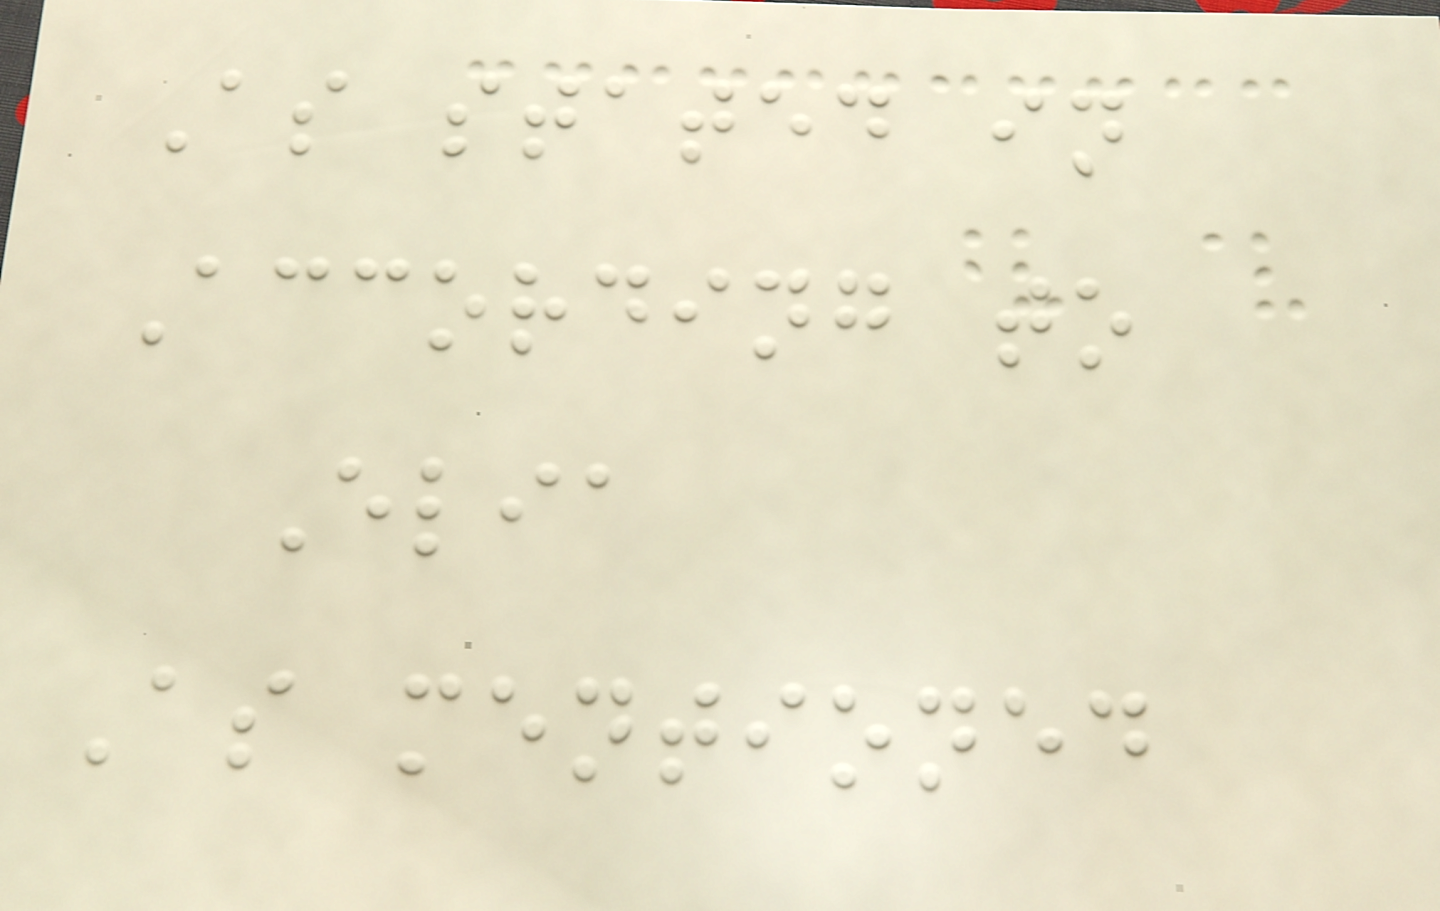As stated in
According to
Elia
As mentioned
